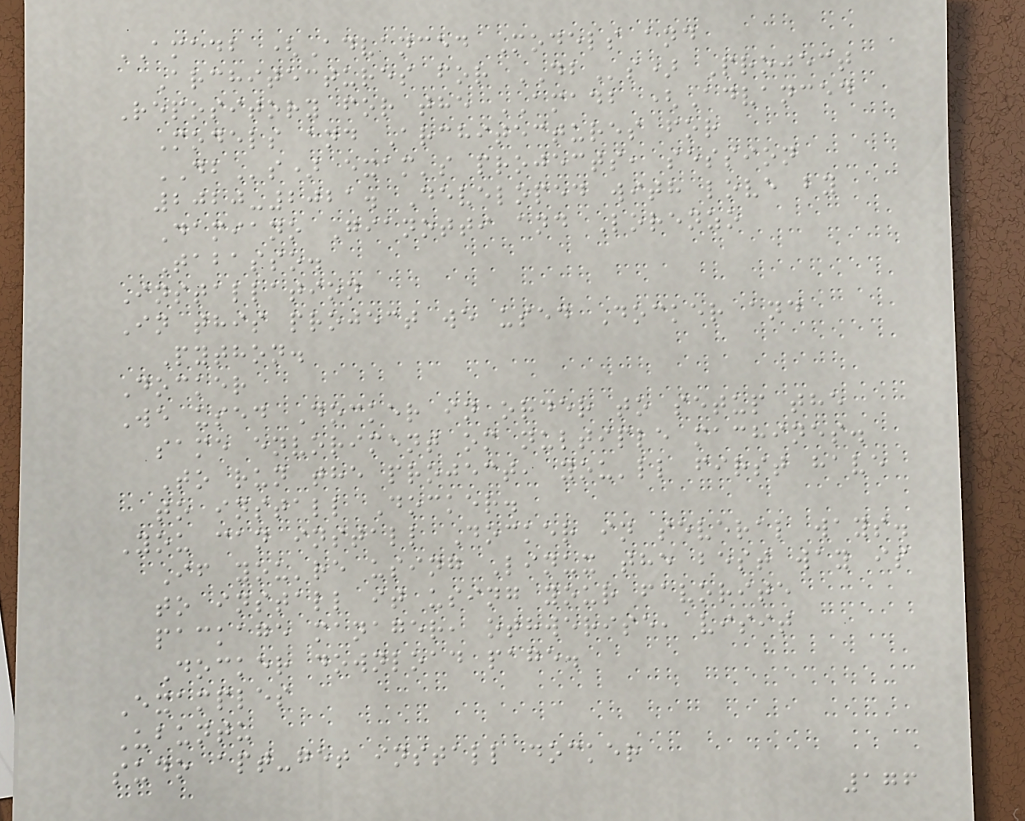AMADB (Advanced Models and
Architectures for DBs) Project
Repository for the AMADB (Advanced
Models and Architectures for
DBs) exam's projects, session
2020-2021. Developed with love by
Damiano Gianotti and Lorenzo
Tabasso.
Installation
In this project we used Docker and
Python.
Docker
We used Docker in order to setup the
same envoriment om nultiple machines.
To run the project, you'll first have
to install Docker.
You can install Docker in several ways.
If you're using Linux the best way is
to install it using your favorite
package manager, othwerise, visit
Docker download page.
Examples
Ubuntu
sudo apt-get install docker
176
